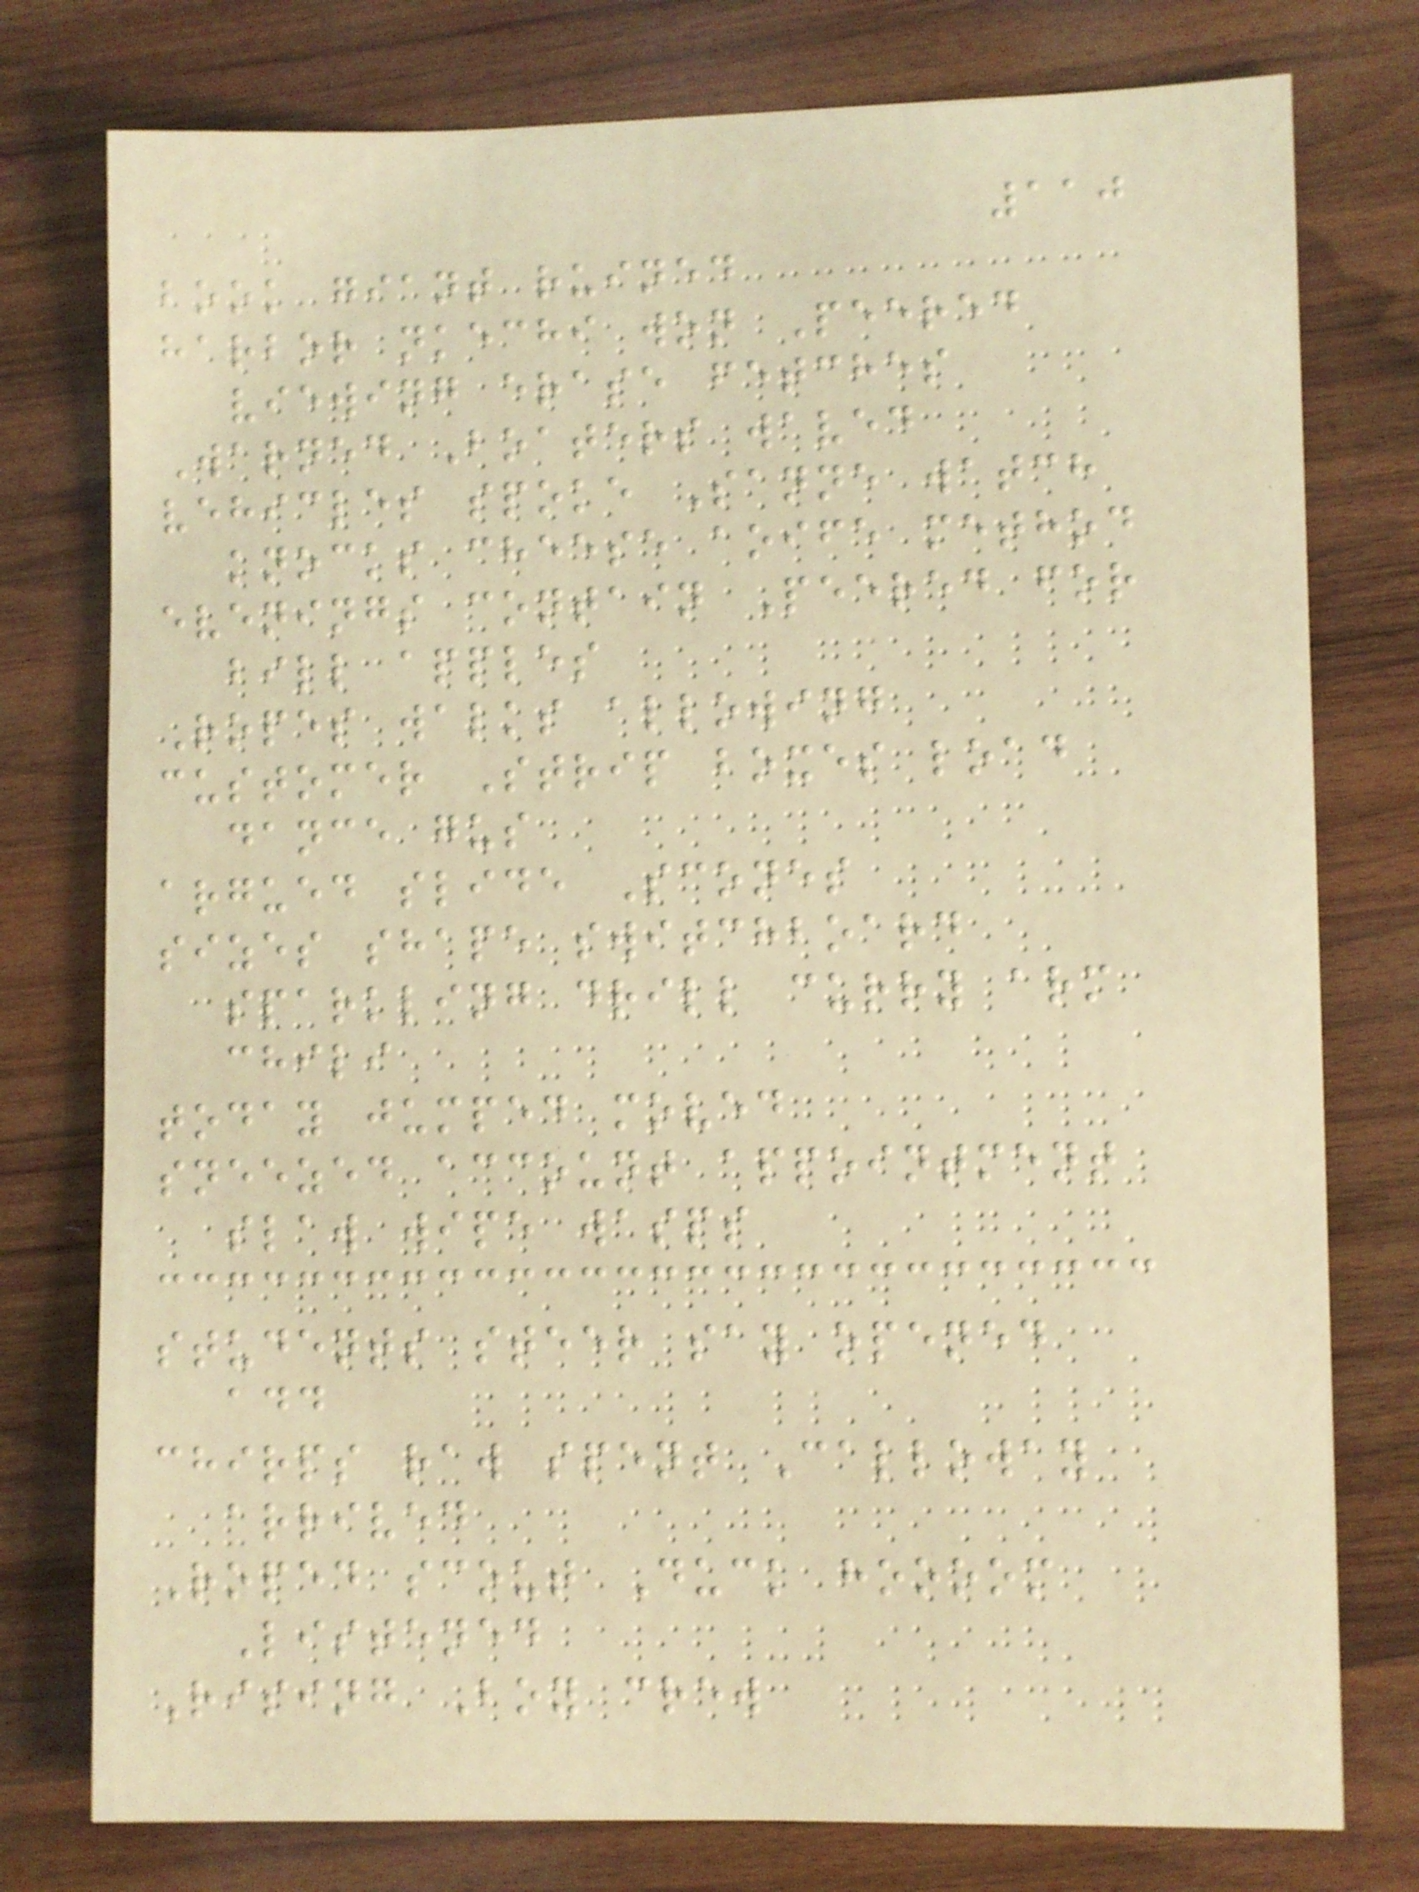110
book giant ruined
harbor nkechi won Peered
viewing erase fetches
Warned Boaters waved
vehicles spoke Sanne watch
knocks cheese aoife method
evenings contain Peered for
bill apples
Ropes walks allowing
customer Strip boxes load
dance gus
argued slide Scones
sizes shape switchboard
sparkling drill curry arm
chili
today jumped moved
sneezed account appointment
slaw wipe wasps
students steer say opened
add
chirps raw spent Calloway
arrived
Roped scout Duck hoooom
Listened
Rising Boy crew
